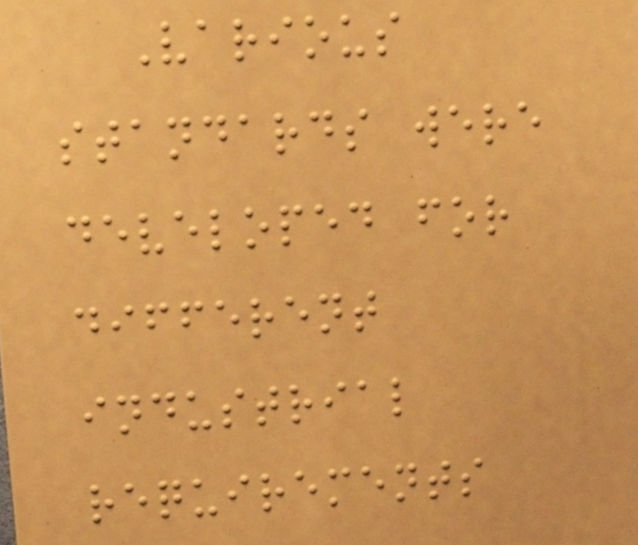Various
standards were
developed for
different
industrial
requirements
